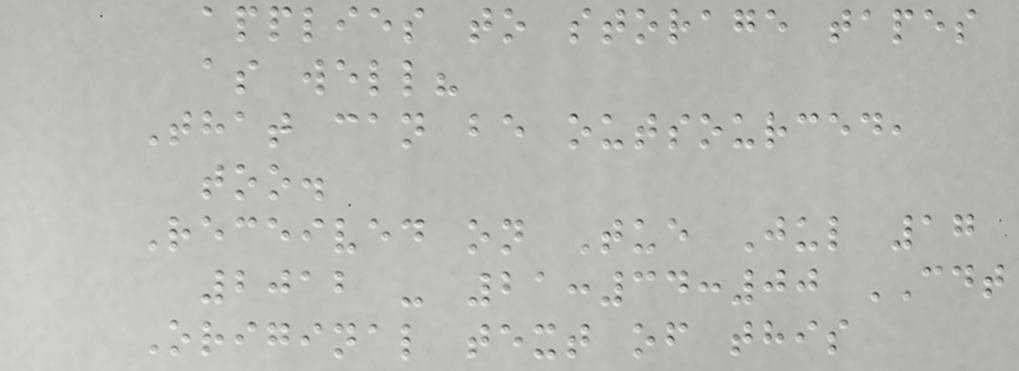applies to storage tapes
as well?
That can be outsourced,
too.
Received on Tue Jul 17
2012 - 21:34:00 CDT
Original text of this
